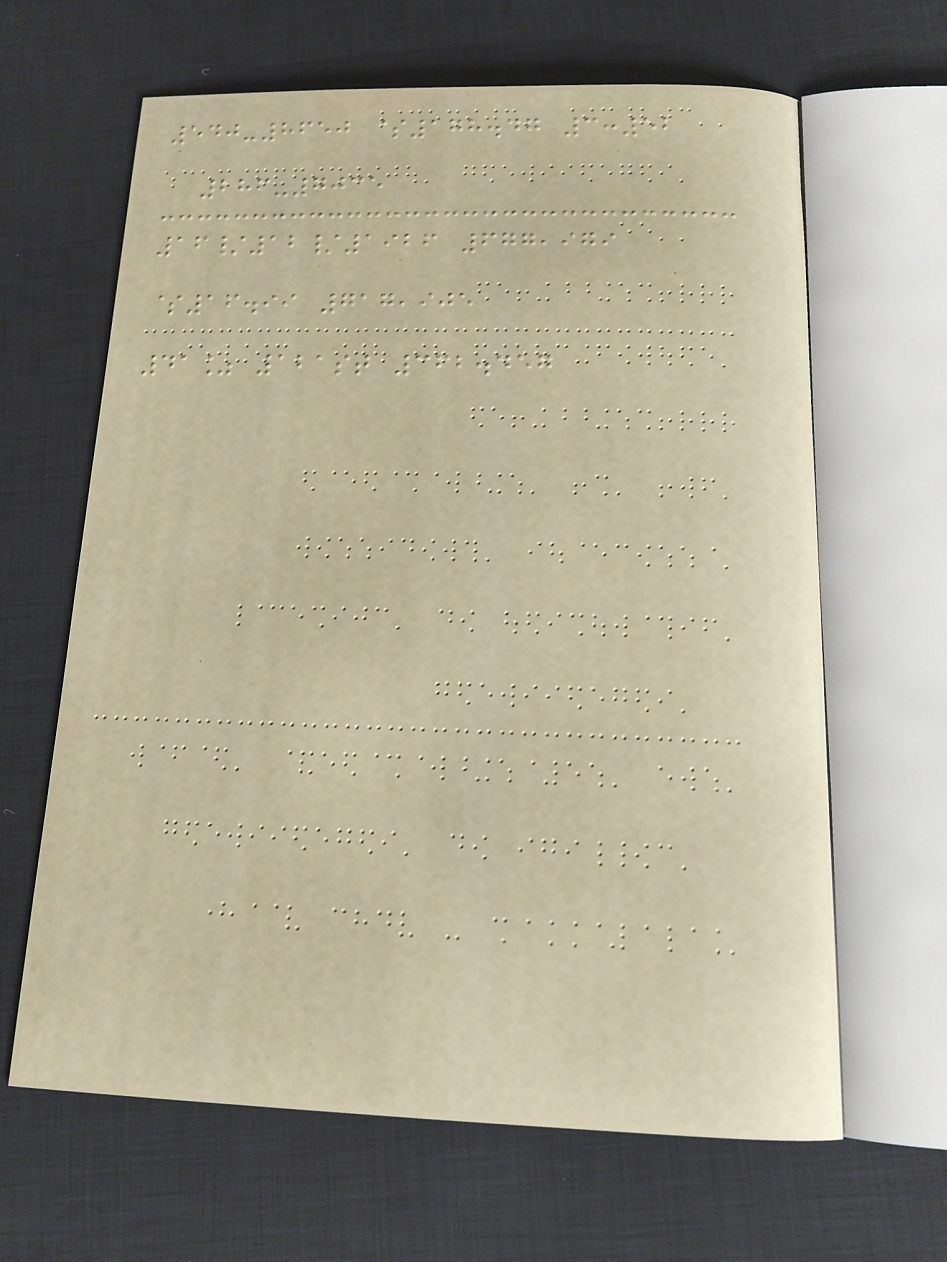540-8650 $178.47 3:52
286-7035
16/12/1926 677,979
$16.99 717,905
41% 121st 362.457
